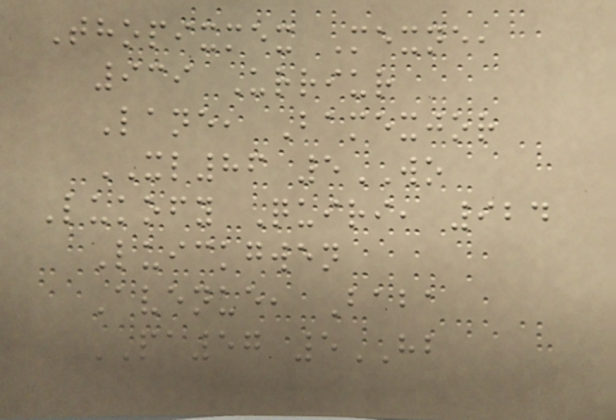Thopixmex Mexne,
939 Urriur
Lane, Bamexjor
XL86 5WO
Lukofy Quiri, 924
Luickgwen
Avenue, Baba
PA57 5HB
